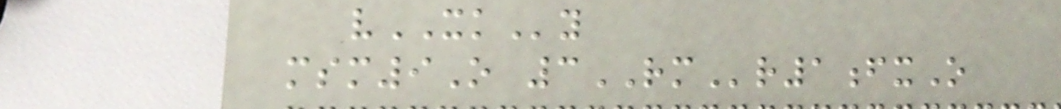vXKy
msm9O 3RMr1fxO
